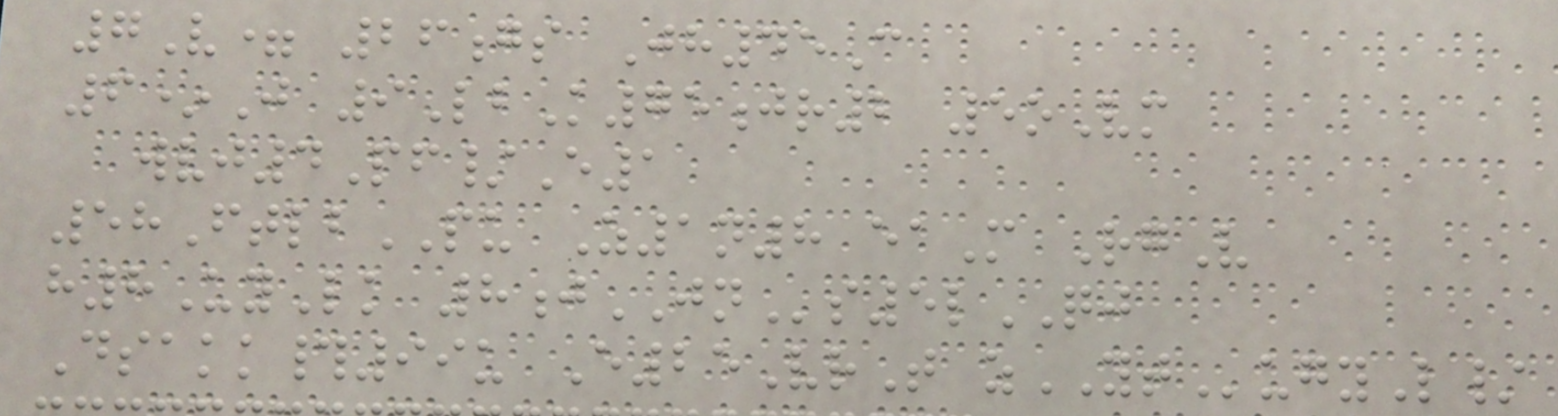7V= 26gs Jh45C
6*J 9LbK75jr2 5oVm
wvj4Pf/E1
58FtlbPU Z1n8 eaM RgV
h8UyLk 8jJNs5lQJ
Dsakk#99u E25VrT zYTugyL/
